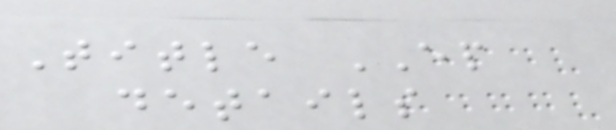Title EP
details
